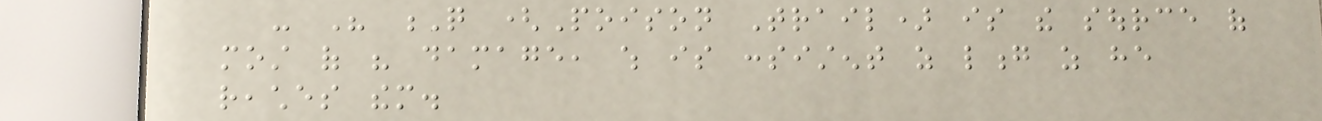- His Q (Poison Trail) is the source of
most of his damage, which is consistent as long as he
reaches them.
